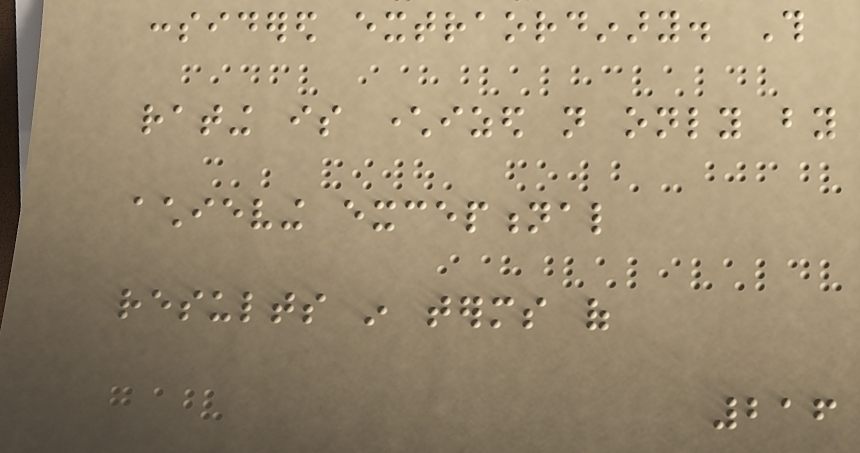considered extraordinary. This
rating is characterized not only by
achieving exceptional
results in terms of
216
